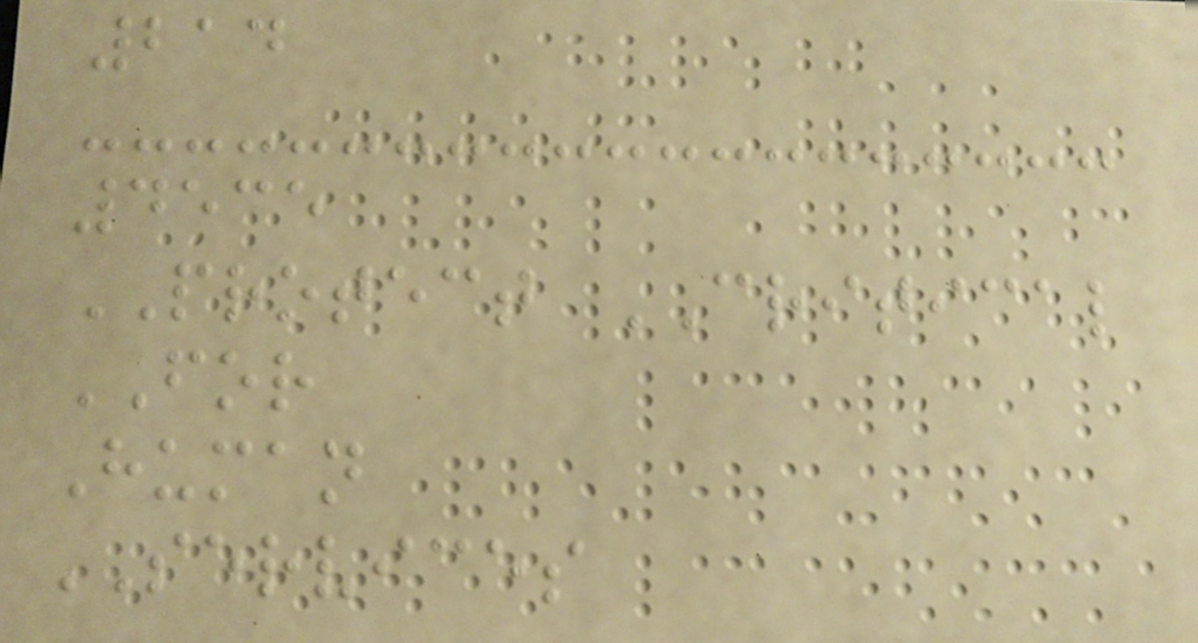214
4535
PROTECT CRITICAL
FOR
Human
SERVICES
